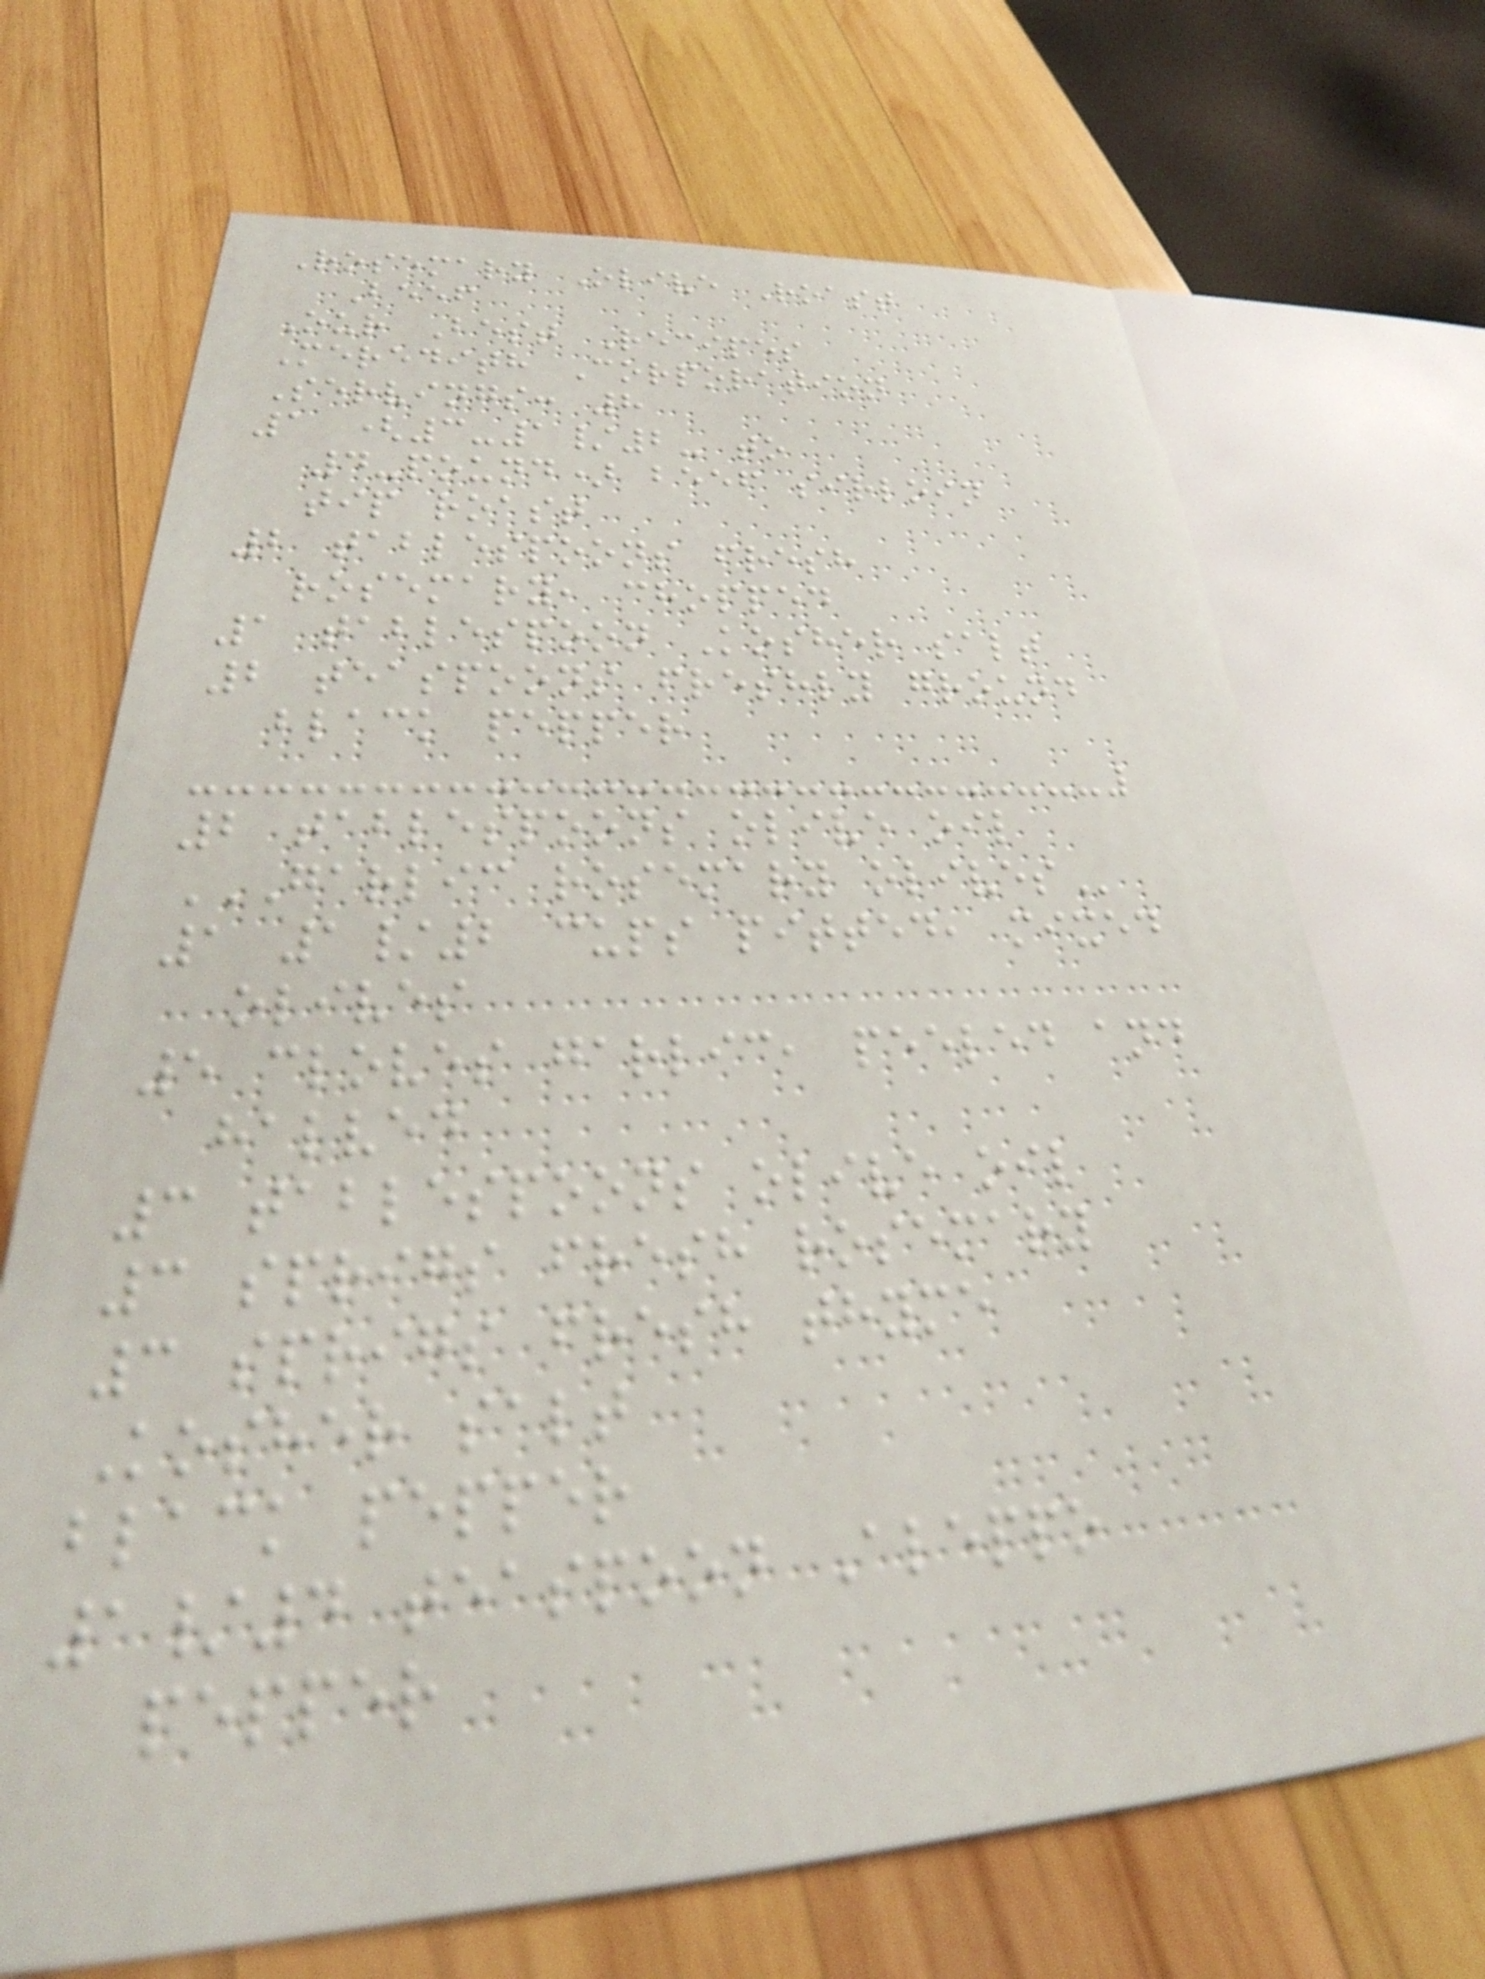Rosemary Olive Roast
Beef
Our Best Recipes
Meredith Corporation
Servings: 8
1 (3-1/2- to
4-pound) beef sirloin
tip roast
2 tablespoons fresh
rosemary, chopped
1 tablespoon Kosher salt
2 teaspoons freshly ground
black pepper
2 tablespoons olive oil
GARLIC ROSEMARY OLIVES
1 1/2 cups pitted, mixed
olives
5 cloves garlic, peeled and
halved
3 tablespoons olive oil
3 sprigs fresh rosemary
3 sprigs fresh thyme
Kosher salt
black pepper
1/4 teaspoon Aleppo
pepper
